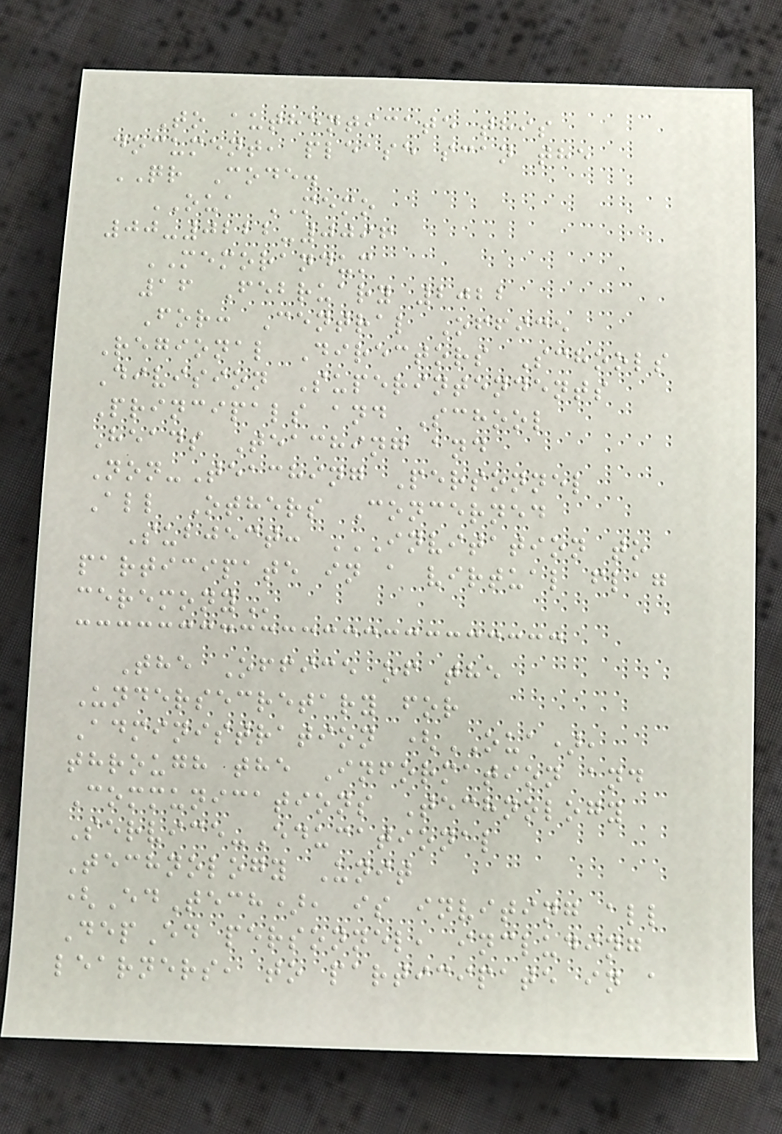To authenticate this
document, please scan the
QR Code.
OUA MEMO
00-0222-0096
MEMORANDUM
16 February 2022
For: Central Office
Regional Directors Schools
Division Superintendents
Principals and School
Heads Teaching and
Non-Teaching Personnel
All Others Concerned
Subject: INVITATION TO
PARTICIPATE IN A VIRTUAL FLAG
CEREMONY
The Office of the
Undersecretary for
Administration (OUA),
through the Information and
Communications Technology
Service-Educational
Technology Unit
(EdTech), is inviting all
DepEd personnel, including
learners, to participate in a
